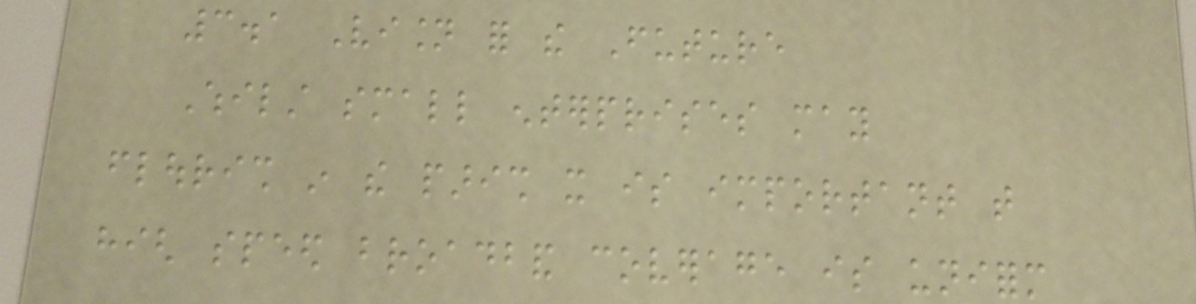3.1 Vision for the Future
Whilst small enterprises may
flourish in the parish it is important that
high speed broadband coverage is uniform
